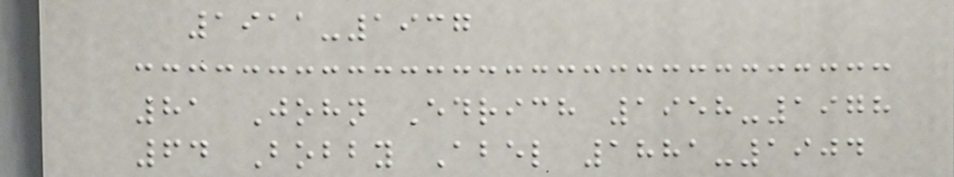1911-1937
81 John Edrich 1958-1978
64 Bobby Abel 1881-1904
